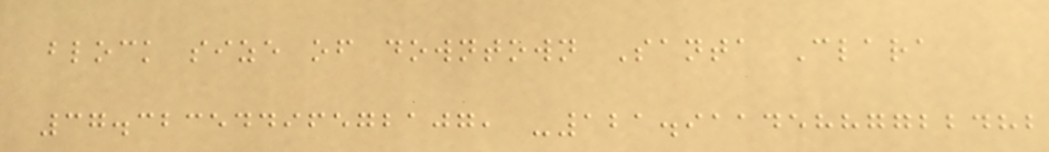block size of downtown Santa Clara
37.32354496572107, -121.91145887722482
